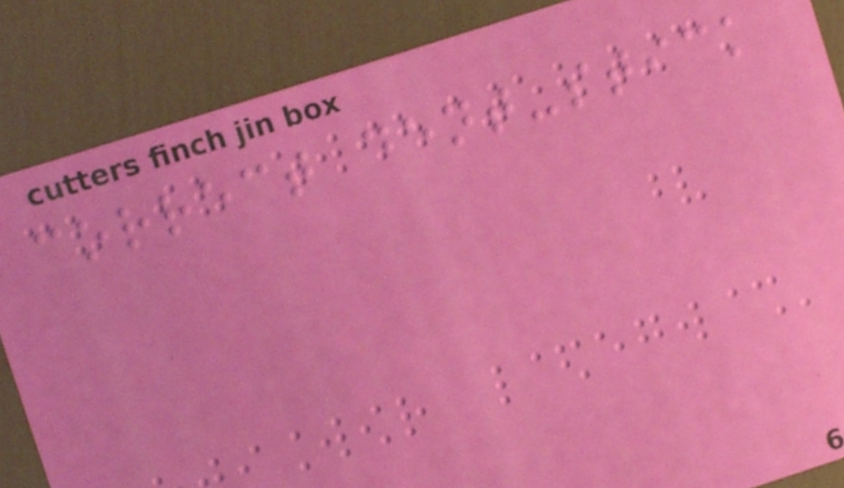correct dent-stick
